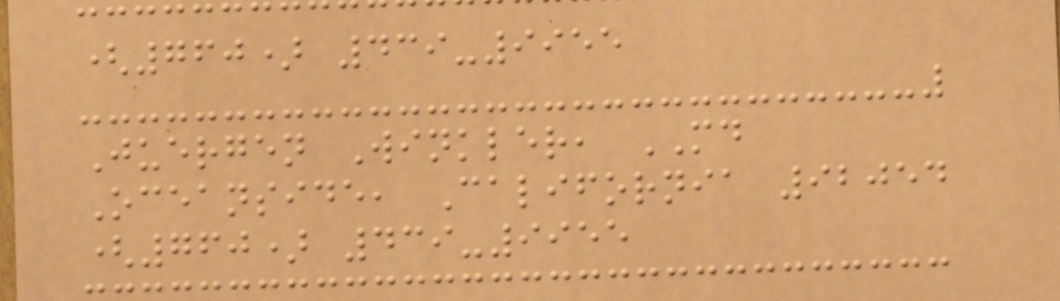(760) 439-9955
Juergen Winkler, MD
Oceanside, California 92054
(760) 439-9955
